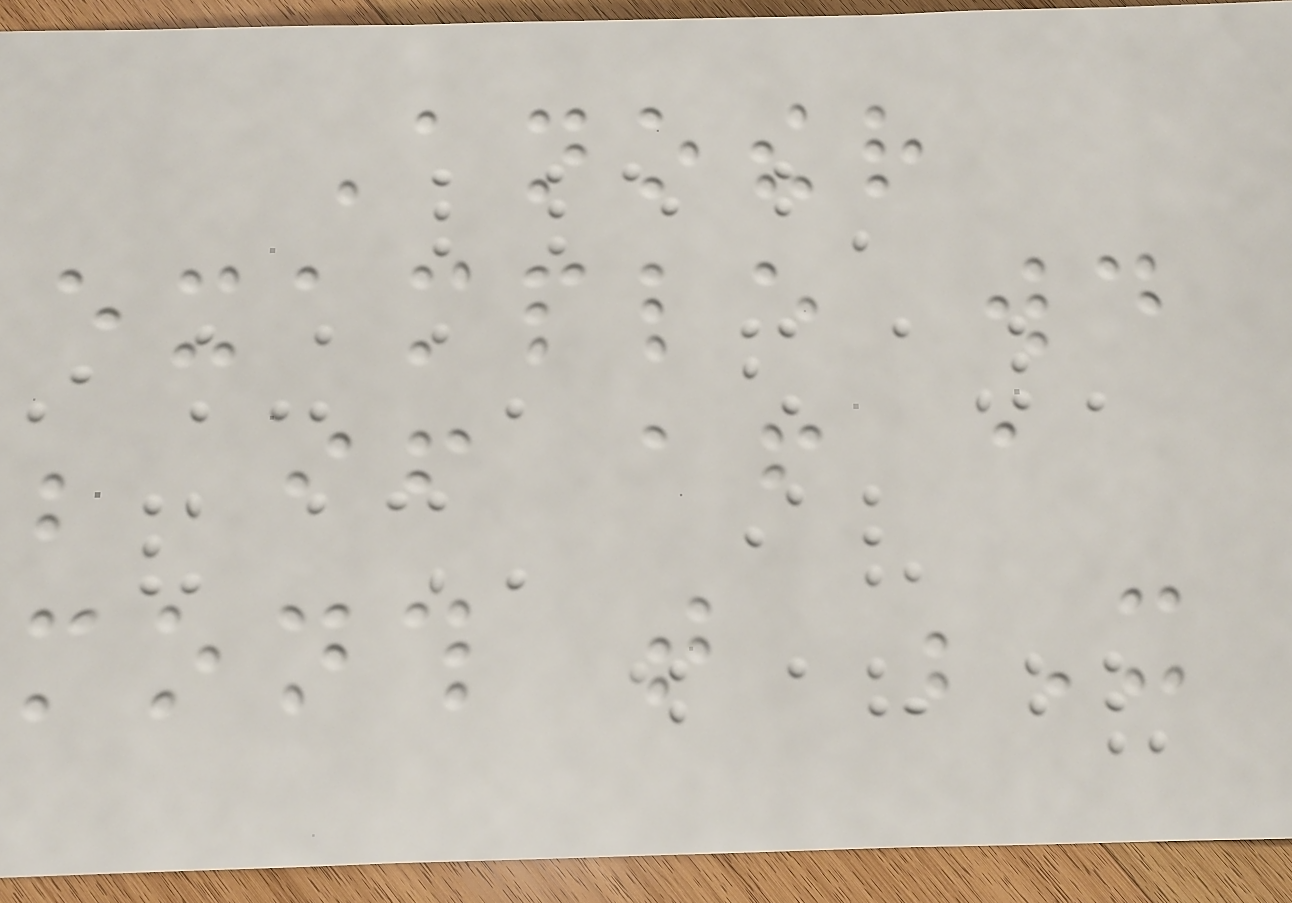Another
example would
be if after a
month that X
